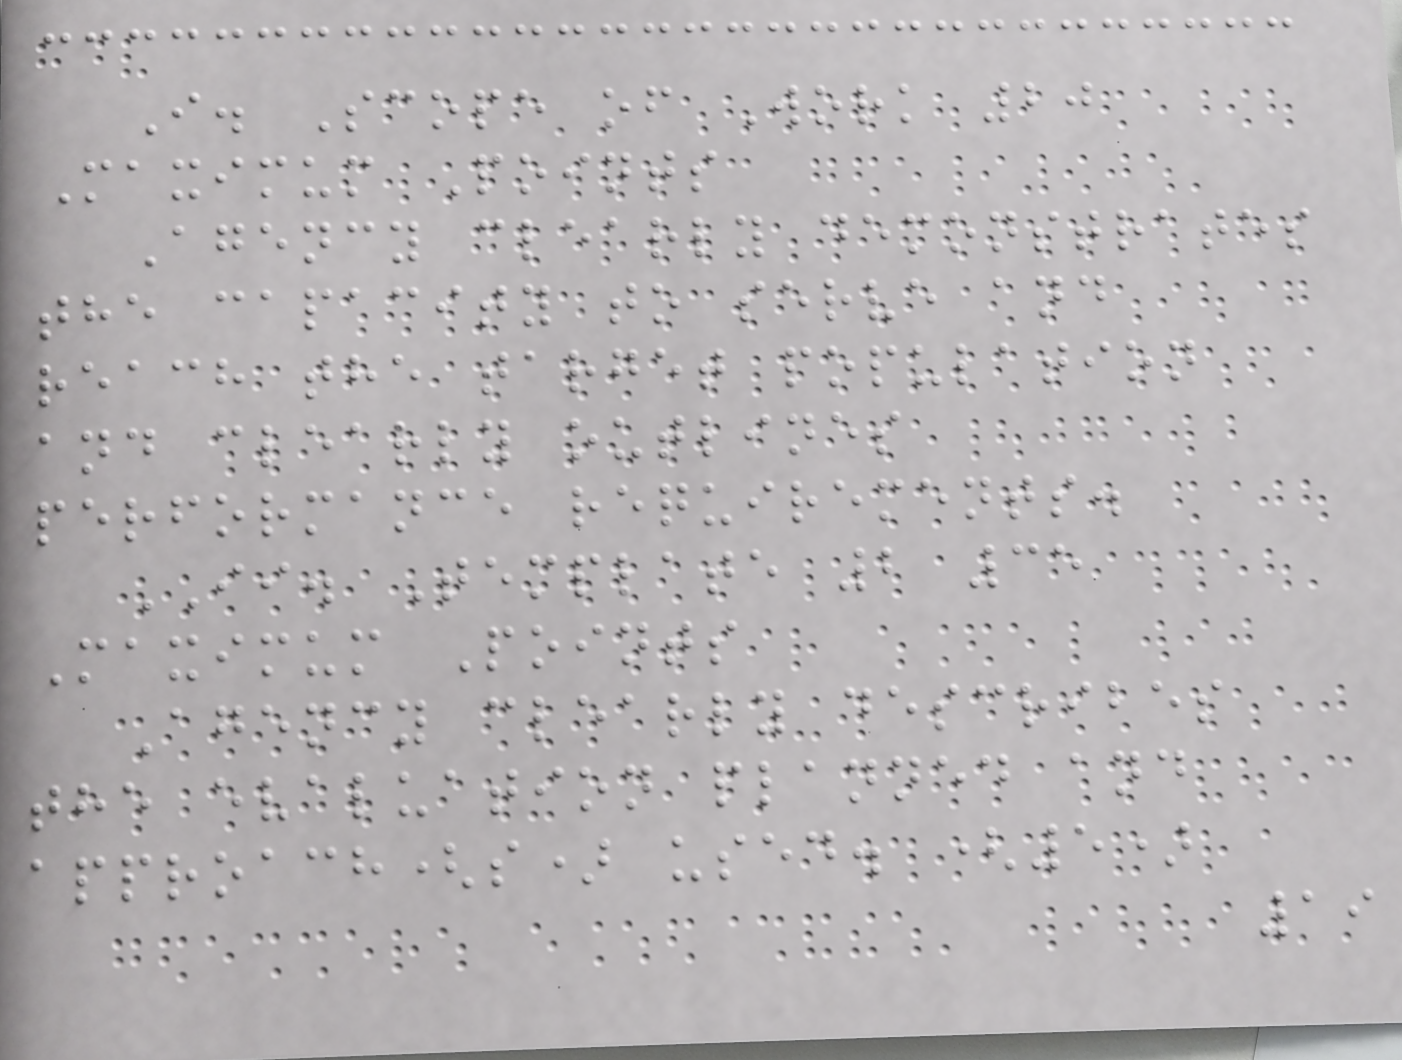I. Scope of Work 20
Maximum Points
Agency clearly demonstrates
the capacity to serve and
reach the target population
and clearly outlines
performance requirements.
II. Template 2 35
Maximum Points
Agency clearly describes
the evaluation planned and
approach(s) used. (5)
19
